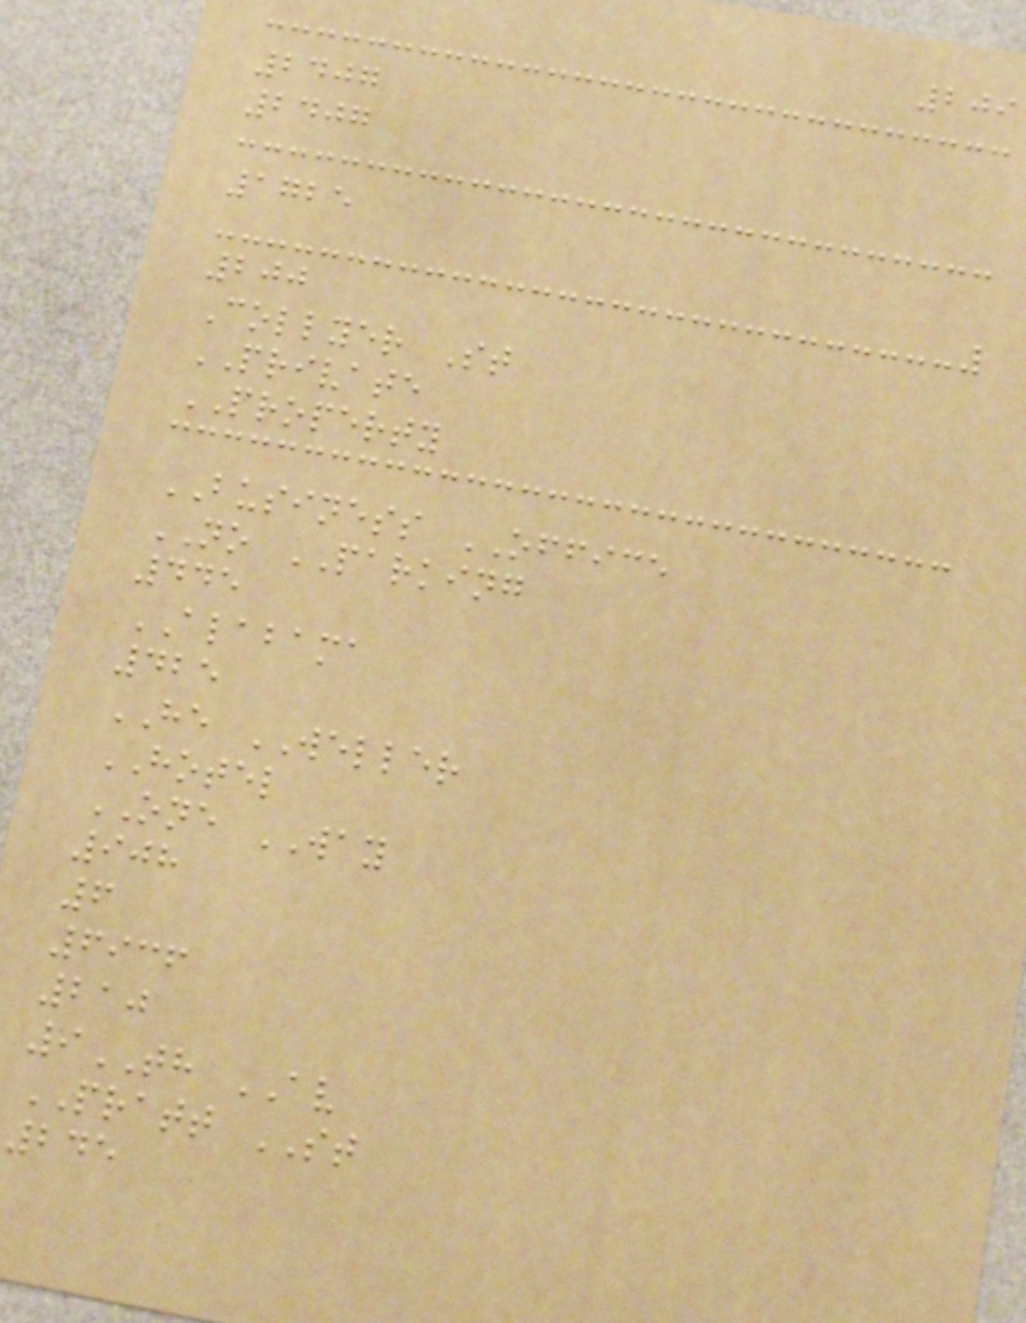209
2407
2407
1725
200
Collyer St
PRIVATE
PROPERTY
BUSINESS OFFICE
NO PARKING
445
ALABAMA
425
HE WELLER
HOTEL
ONE WAY
908
6
6936
210
9TH AV
PRATT ST
245
